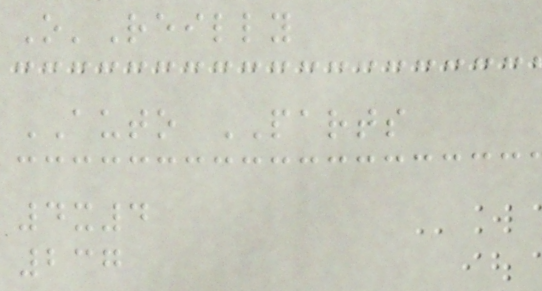O'Reilly
AUTO PARTS
4x4
237
